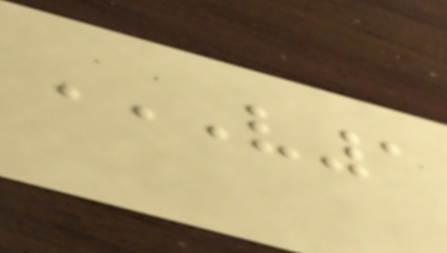V1
